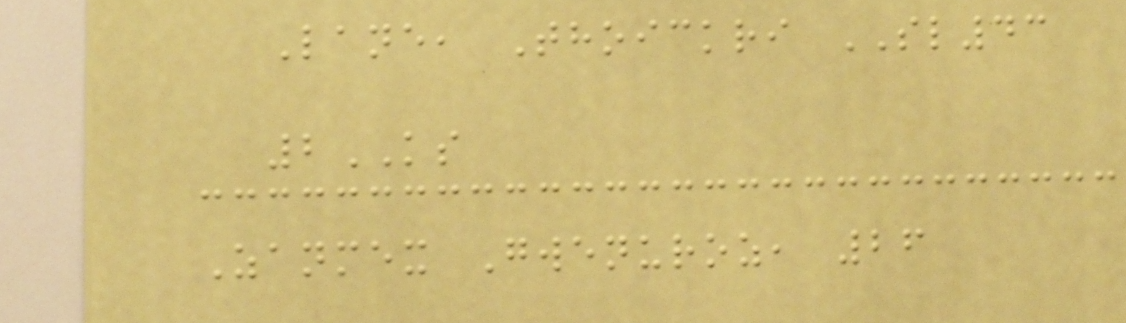Lane, Thoickri SL43
2KS
Zanmex Gwenuroz, 26
